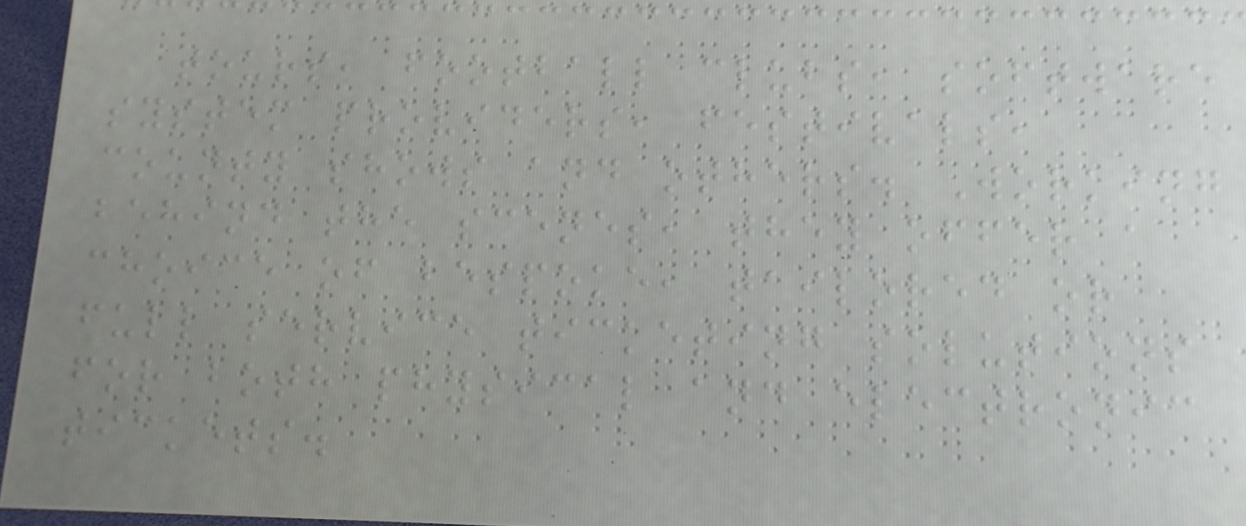tours, football clubs, software
system providers, festivals,
county shows and others. Working
behind the scenes, they offer a
choice of bespoke, tailored or
full service ticketing solutions
for both physical and electronic
tickets.
